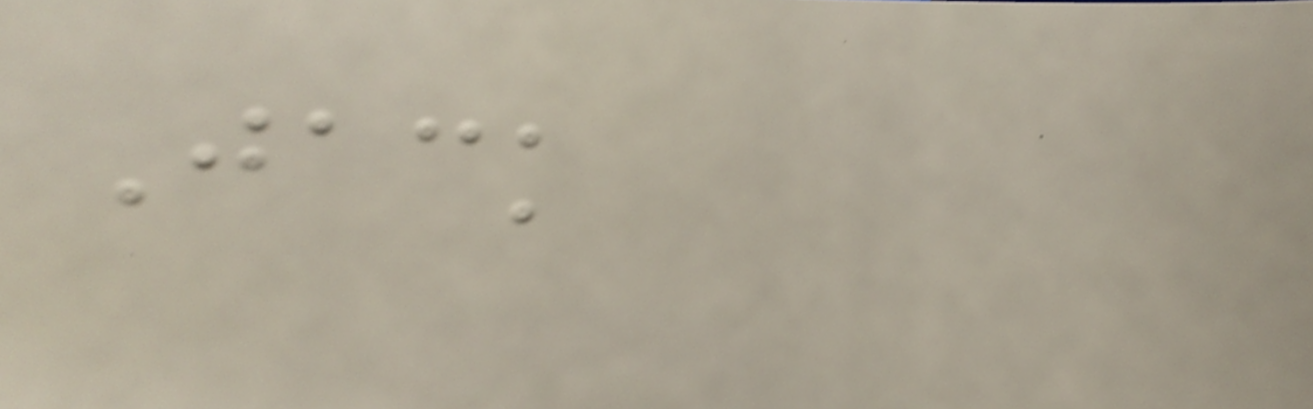Jack
